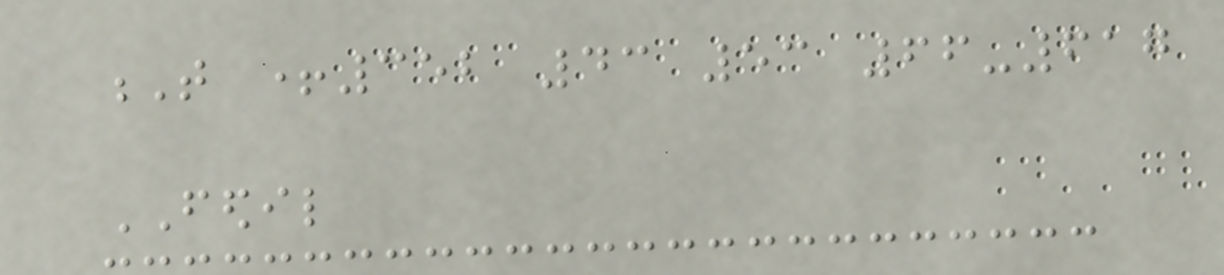T +352 43 53 66-617
FEDIL
